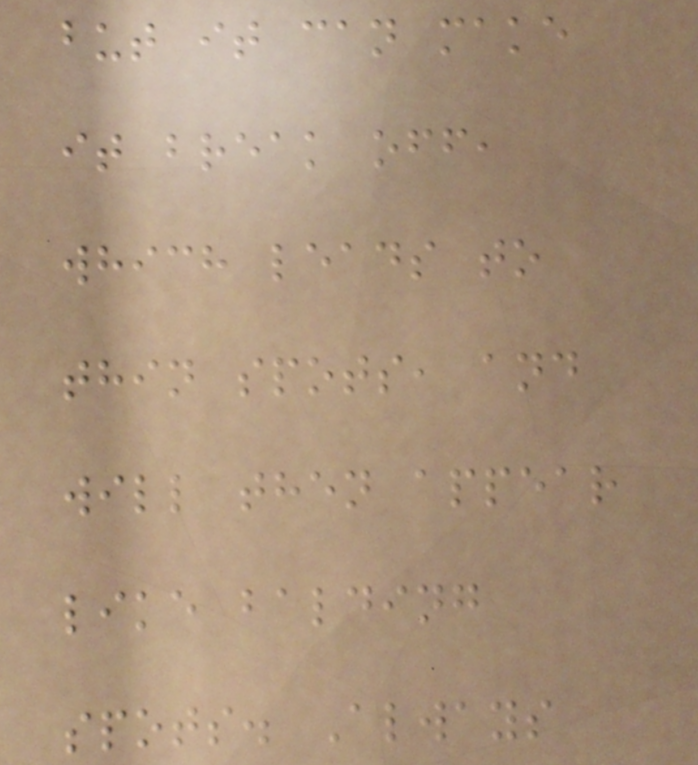but it can make
it break off,
which leads to
thin spots, and
will then appear
like balding
spots. Always
